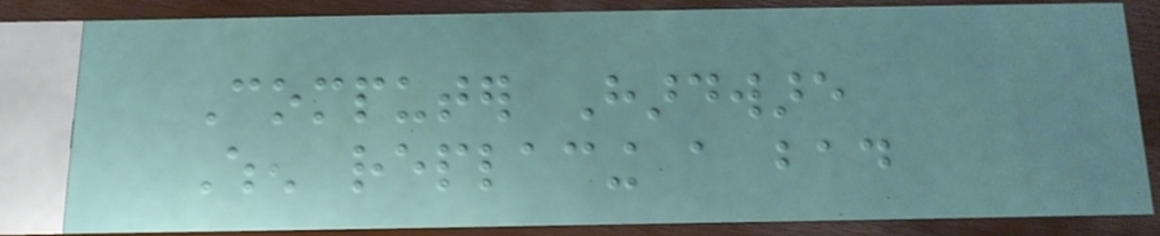Computer Hardware
When replacing a bad
